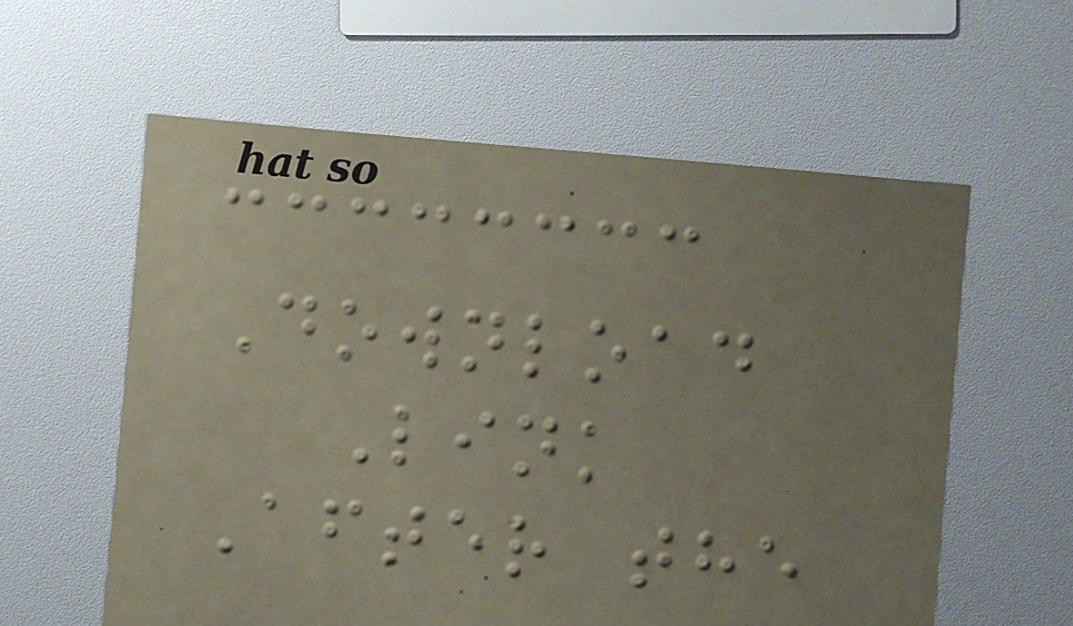Download
Link
After the
